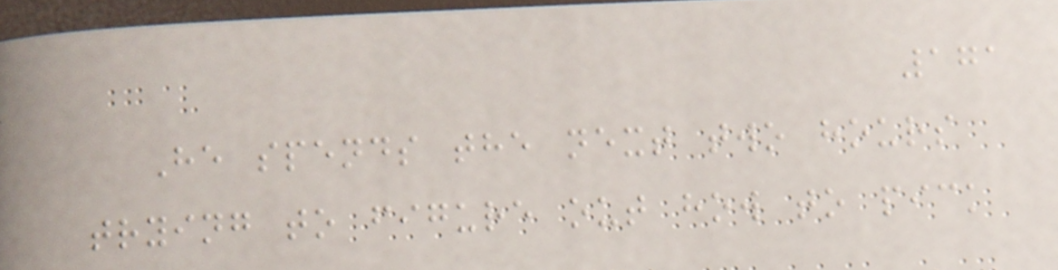171
He spends the next two hours
trying to figure out how to pick
